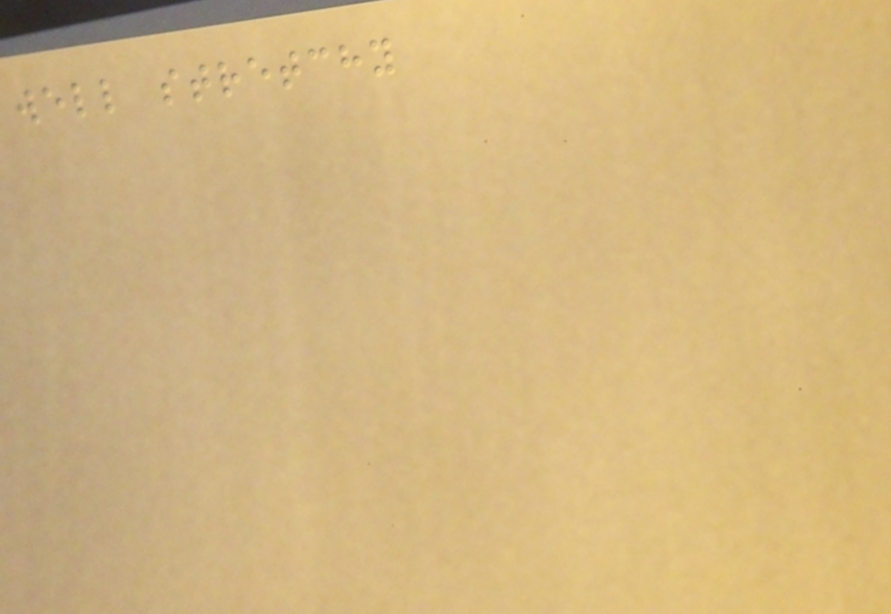well stretchy
